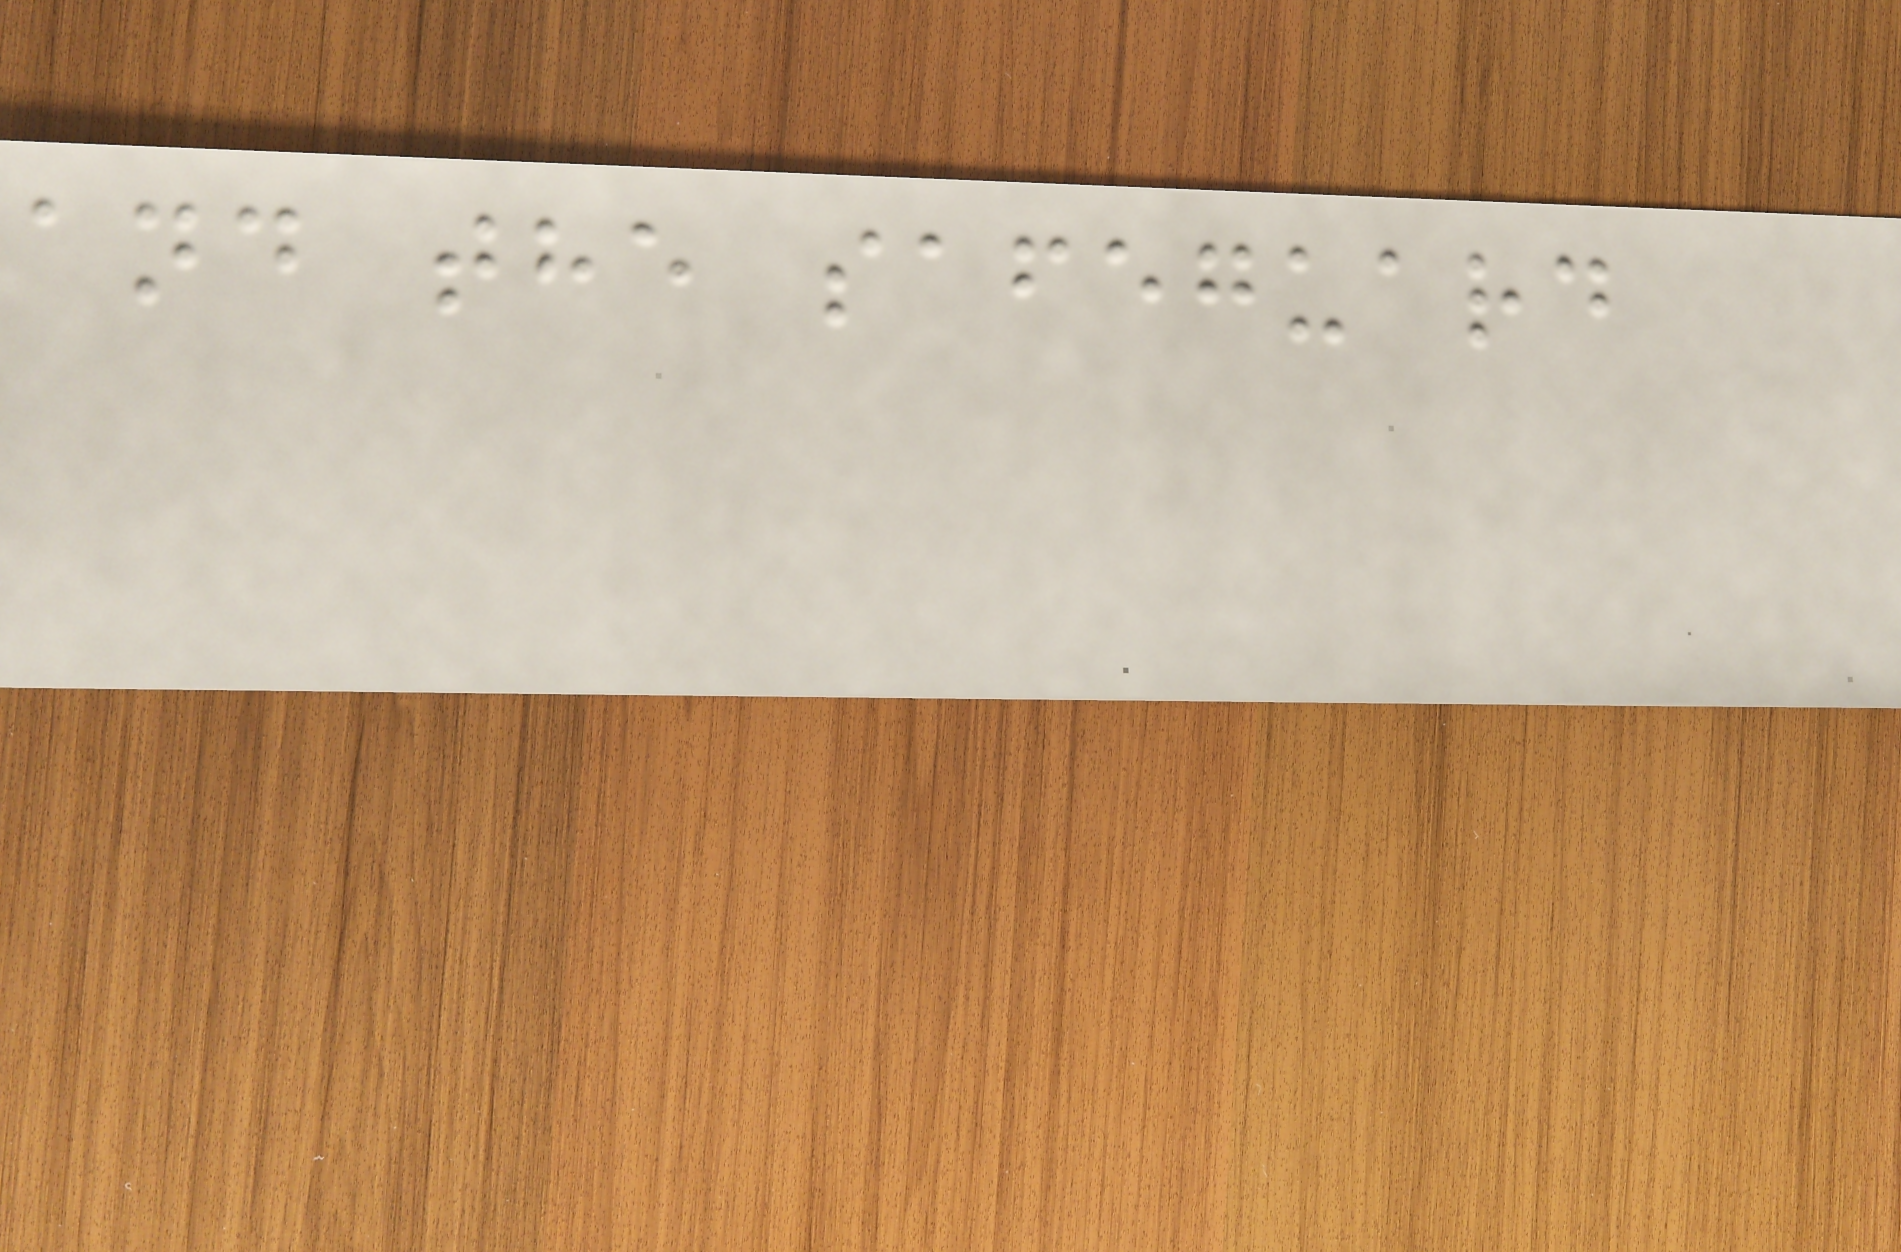and the safeguard
